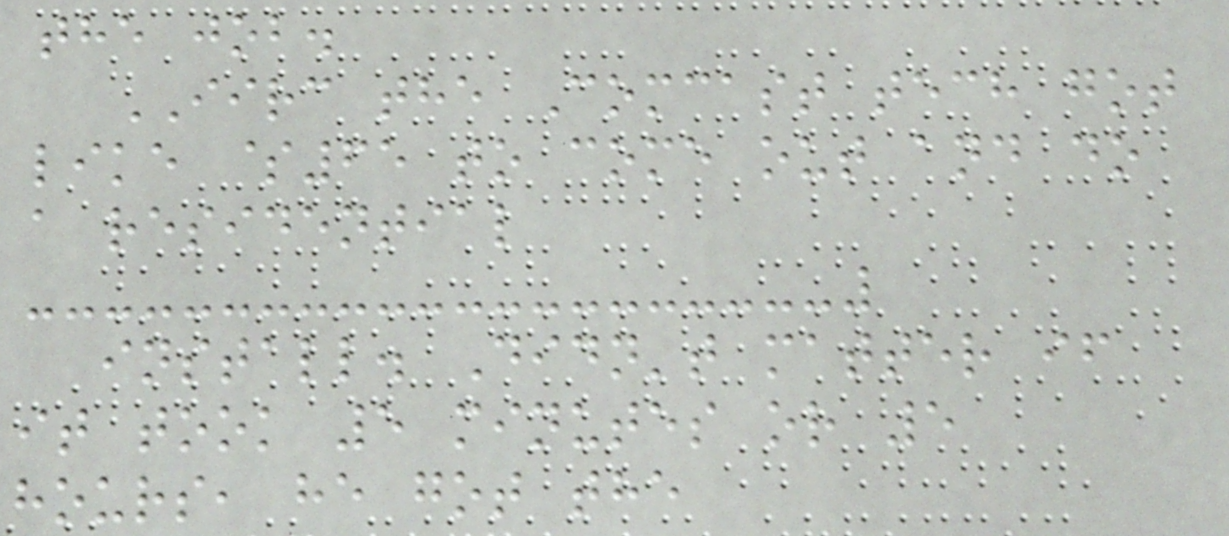the job.
IIRC the Comcast tech got
like $65 to come out and do
a residential
install. Didn't matter if
it took 5 minutes or 5
hours, he got the
